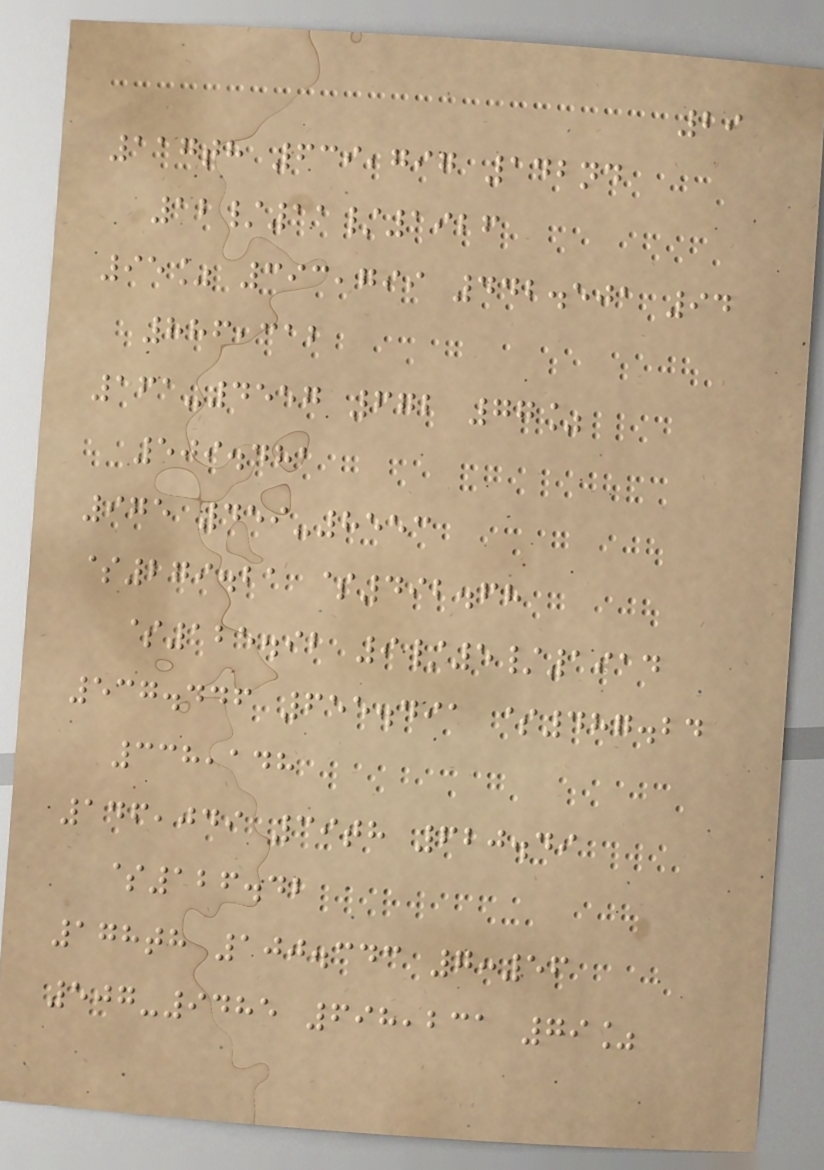29
117th 639,797 142nd
12/11/1926
95% 393,799 442.501 94
886,312
161-4557 672 77%
509.481
975 459-8553
$279.21 $492.68
$125.92 9/5/1914
537.446 655.491 $487.24
338,148
146,049 39th 620.49
$126.42
178th 100.343 7:56
507-9485 698,231 79%
